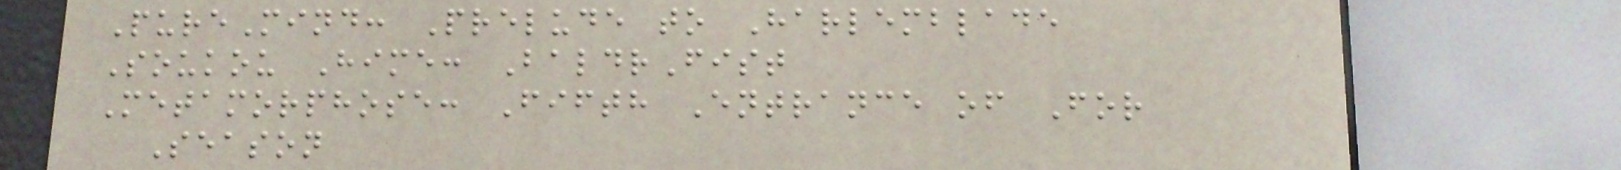PureMind: Prelude to Harlemblade
Soukou Hime: BaldrFist
Metamorphose: Fifth Entrance of For
Season
